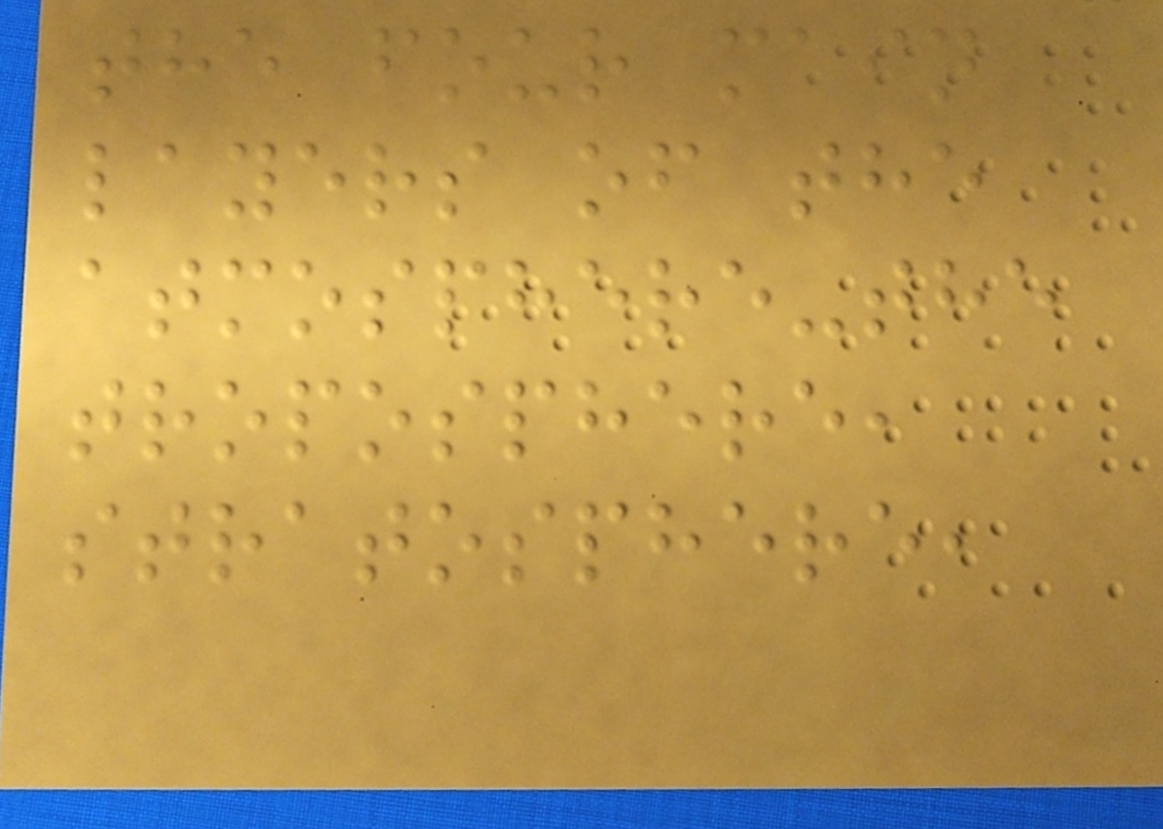the four main
layers of the
atmosphere-the
troposphere,
stratosphere,
